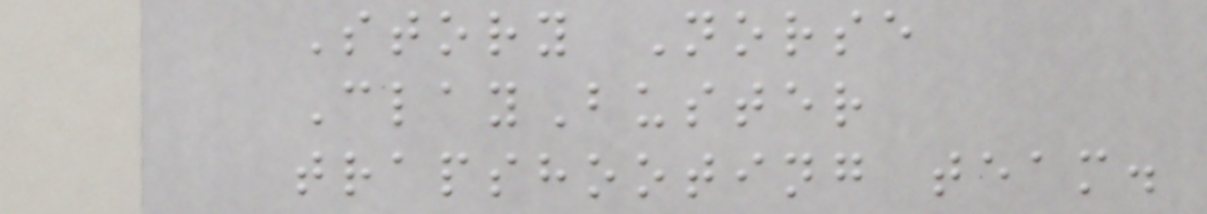Story Norse
ClayBuster
trapshooting team.
